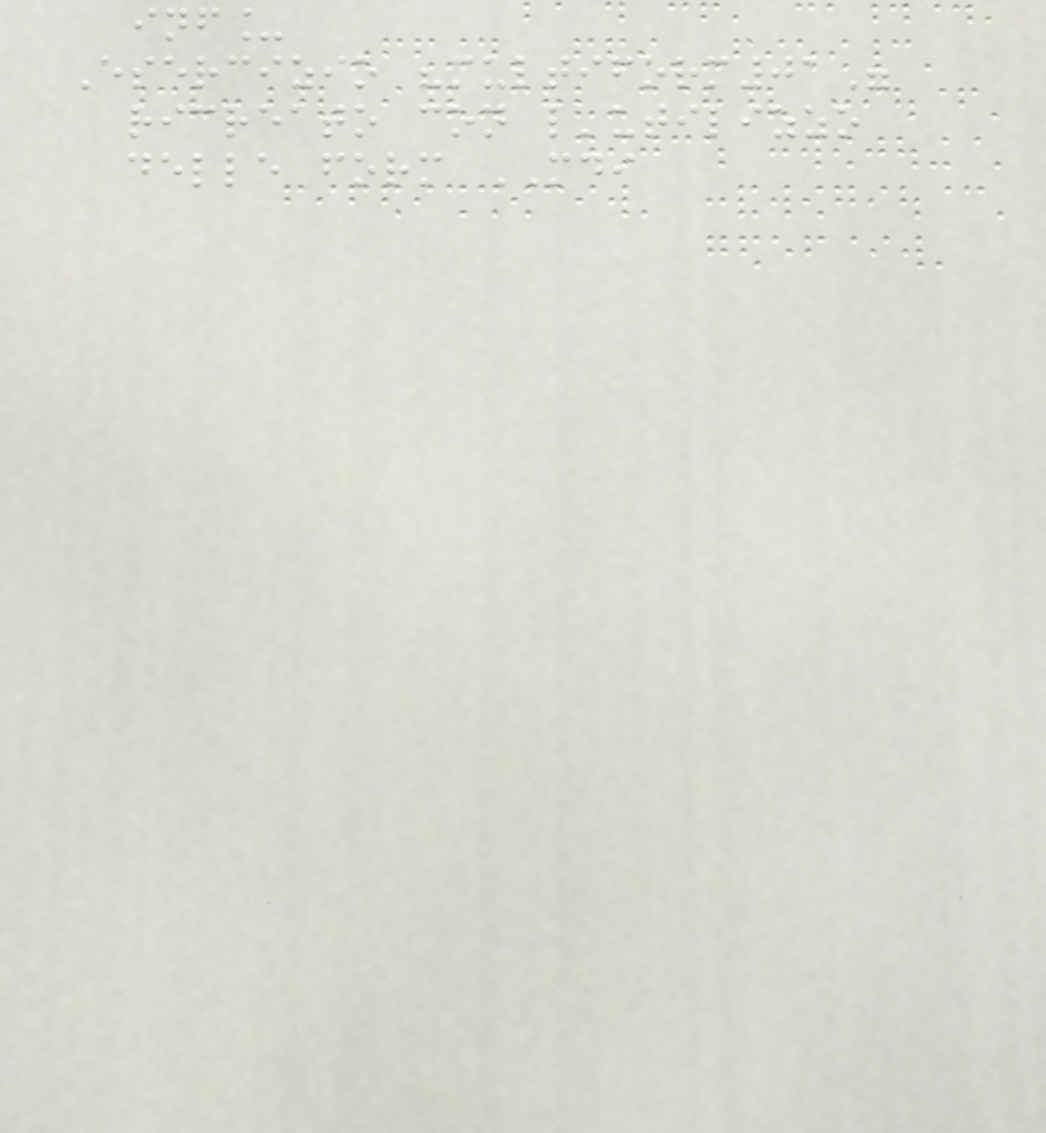inf_
Esercizio "multiform01"
ricreato con l'utilizzo
delle form MDI
